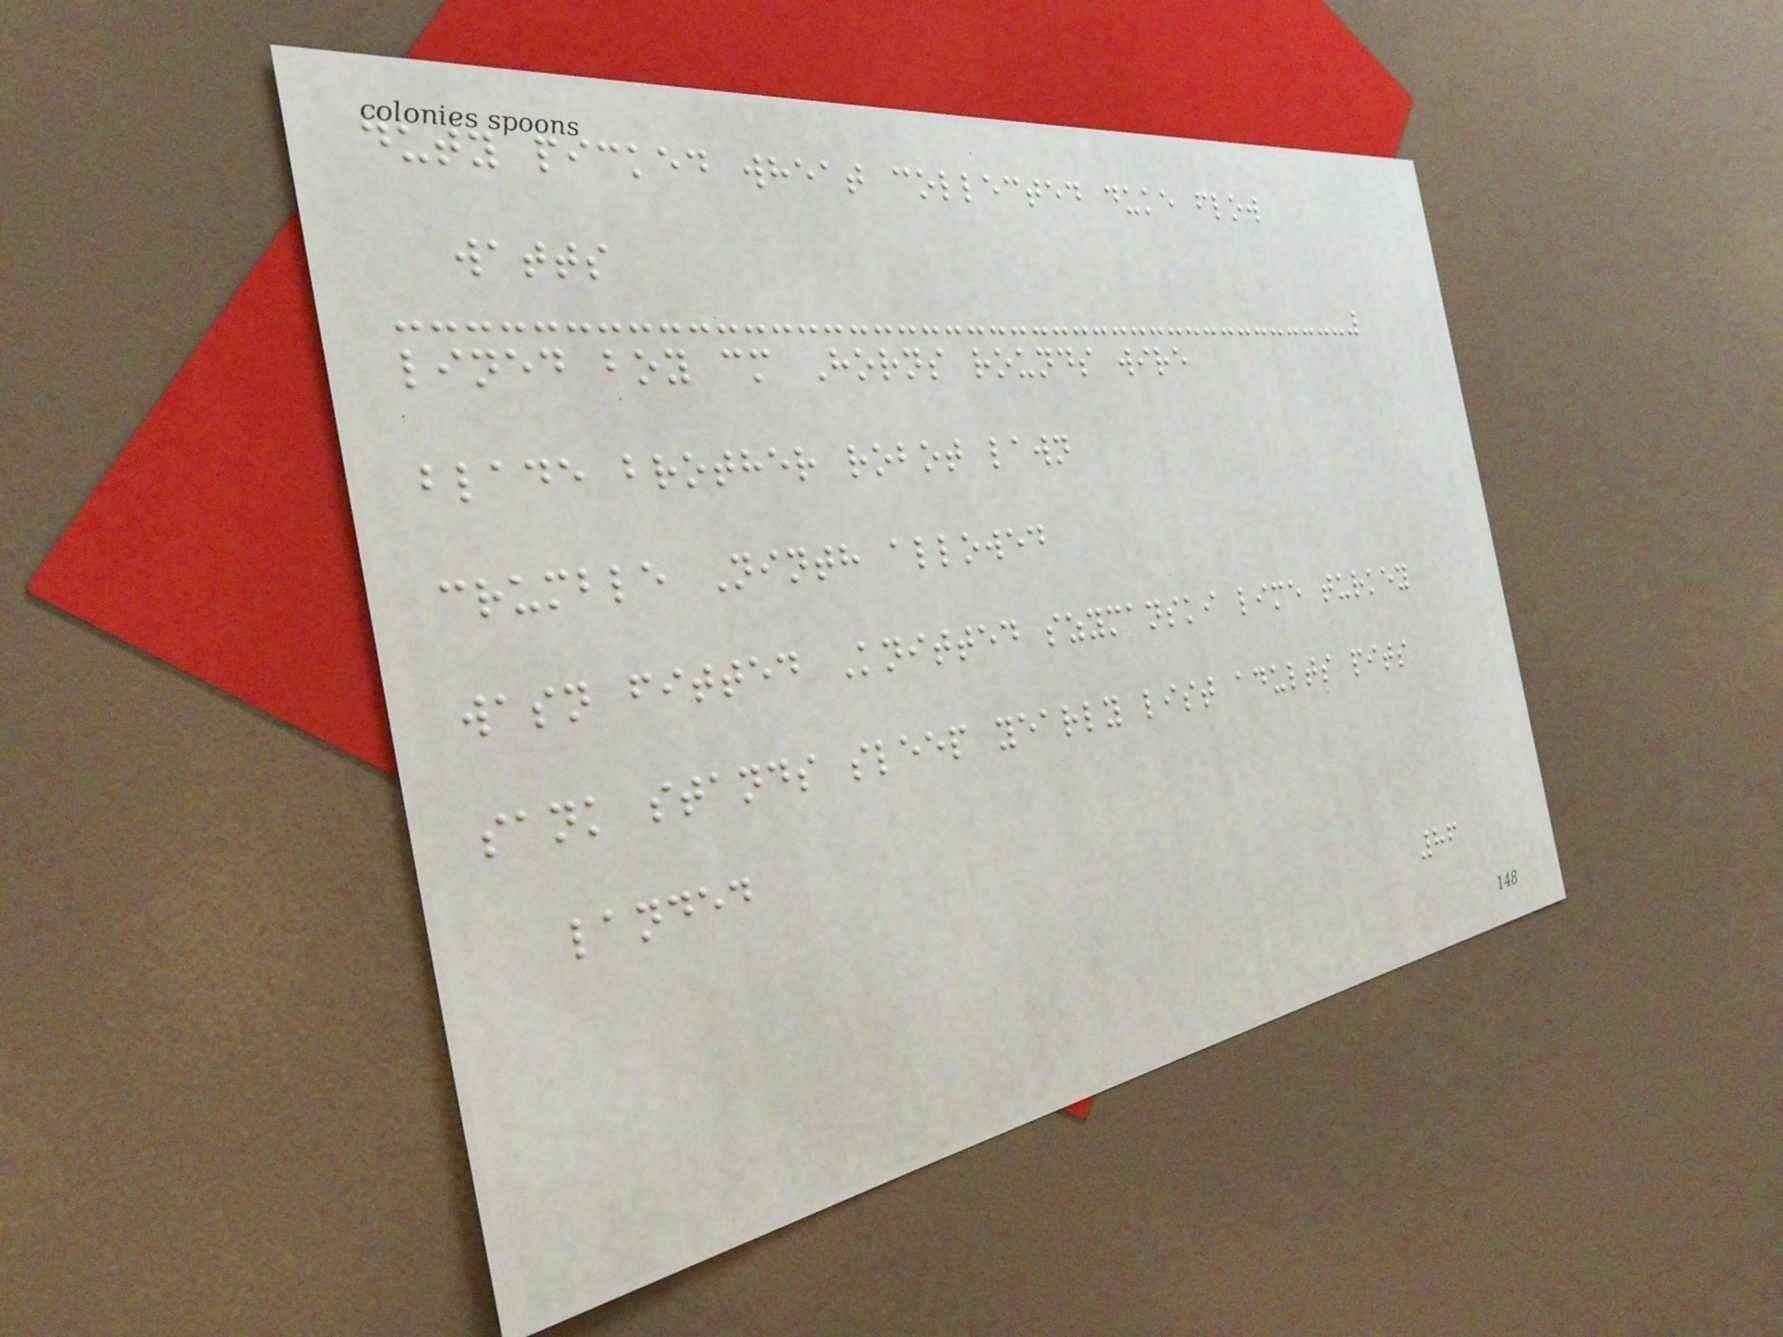duty picked wheat collected duke flow
watts
lined boy cm Horns rounds wire
blade brother robot lawn
crumble Ninth allowed
wasn fitted Knitted szymanski lime turkey
sank stands sleep yearly list adults pits
landed
86
